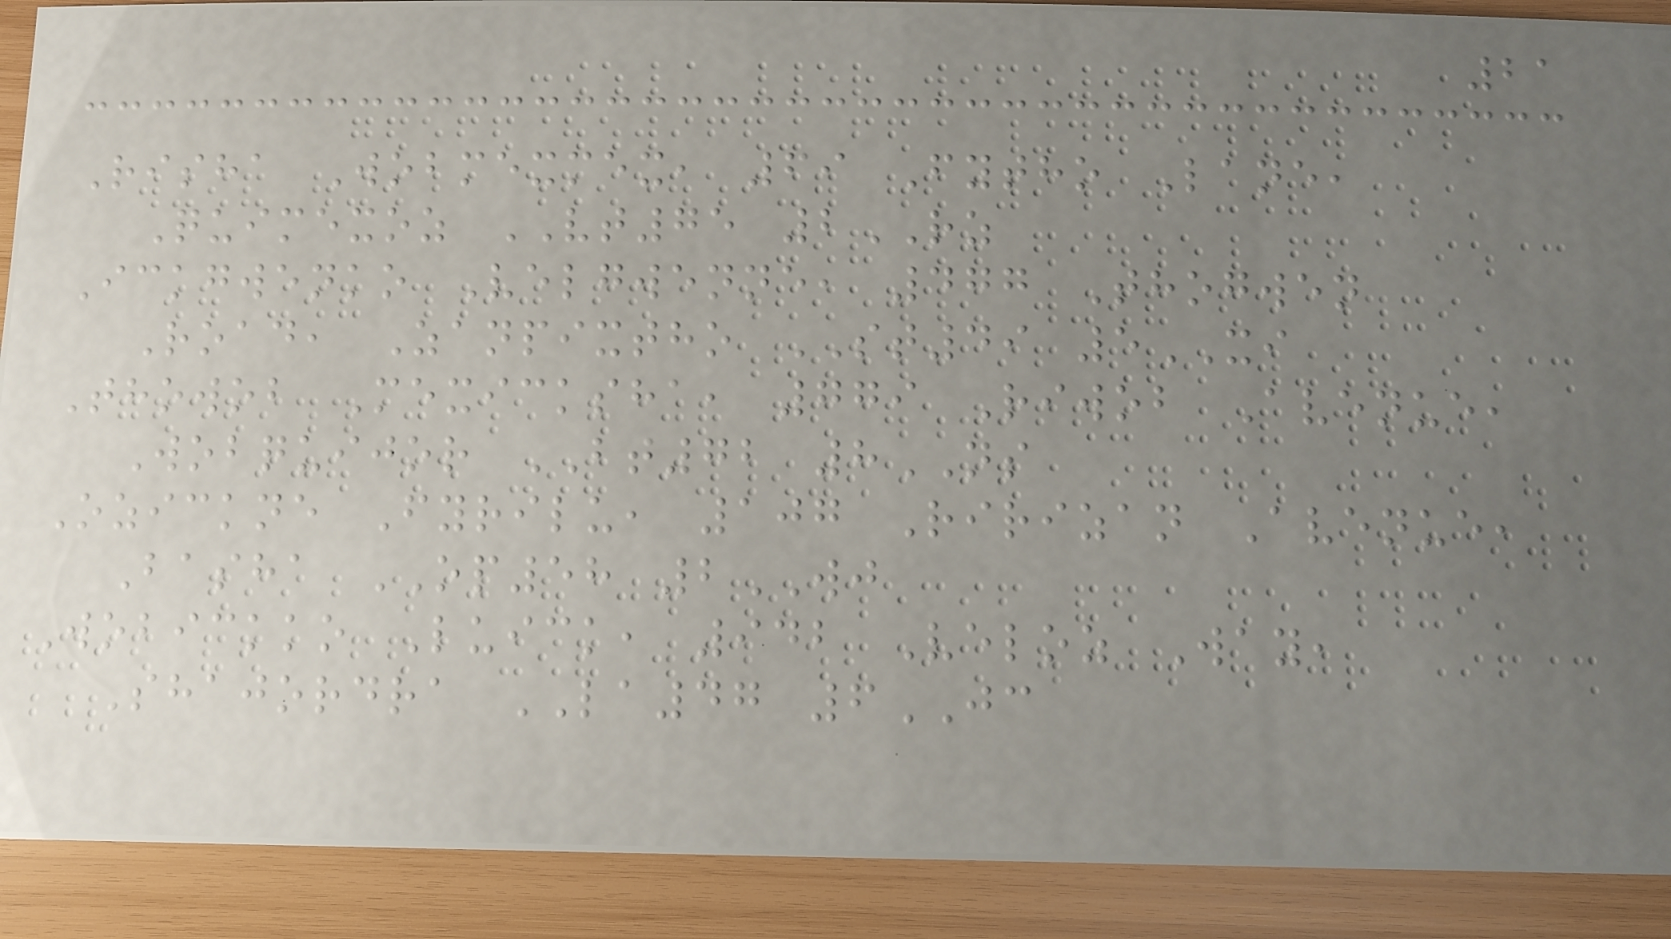21
Risha Wobmexmex, 69 Fytho Lane,
Quimexoz VT75 2RZ
Ickgwenko Velgwenne, 477 Thogwen
Road, Zanpixtho ST49 5XI
Thowob Mexicksha, 779 Riwob Avenue,
Wobquijor BT72 8NS
Ozickne Fyrilu, 107 Ririzan Avenue,
Basha OP58 2WJ
Wobickko Luick, 942 Veloz Way,
Shajordra LA47 6JC
